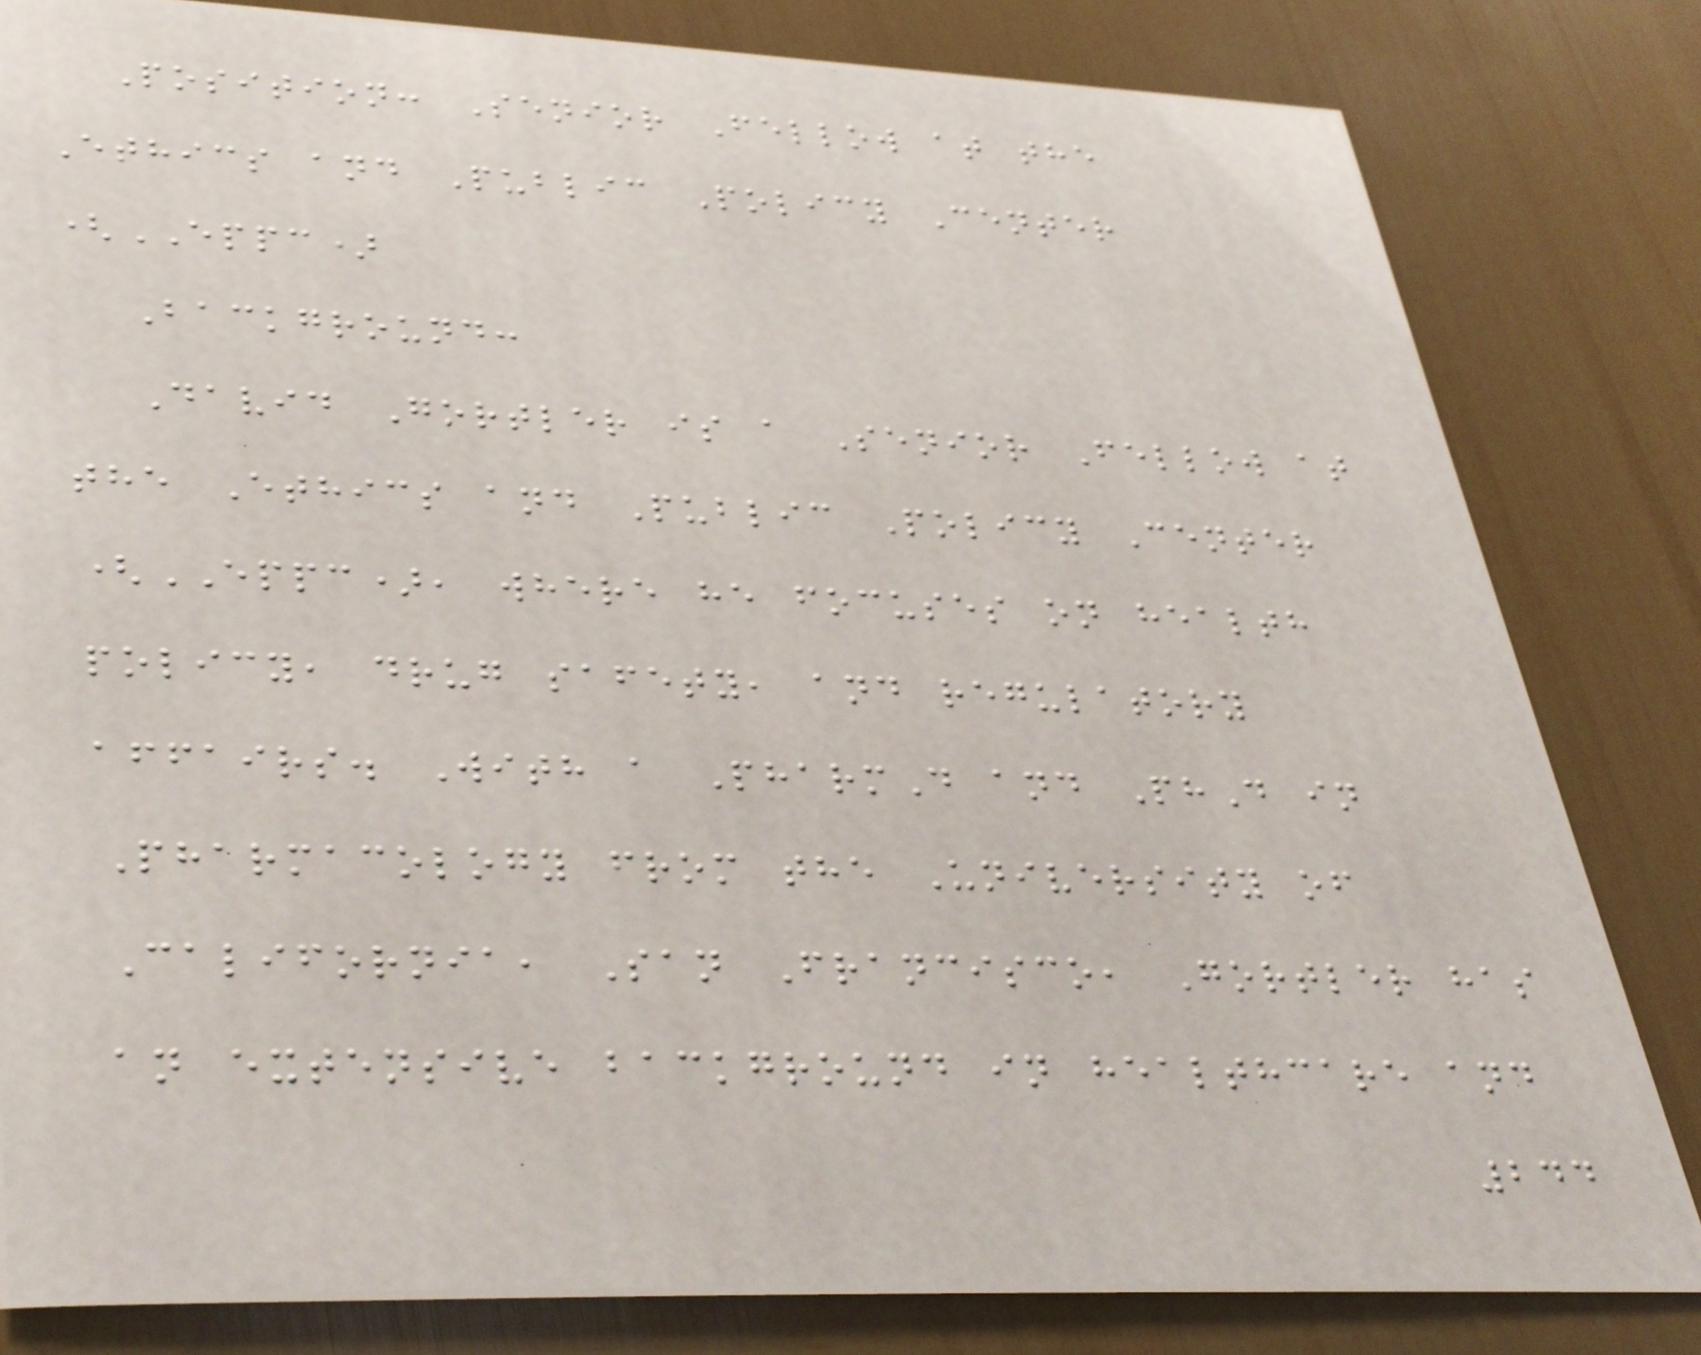Position: Senior Fellow at the
Ethics and Public Policy Center
(EPPC)
Background:
David Gortler is a Senior Fellow at
the Ethics and Public Policy Center
(EPPC), where he focuses on health
policy, drug safety, and regulatory
affairs. With a PharmD and PhD in
Pharmacology from the University of
California, San Francisco, Gortler has
an extensive background in healthcare and
244
